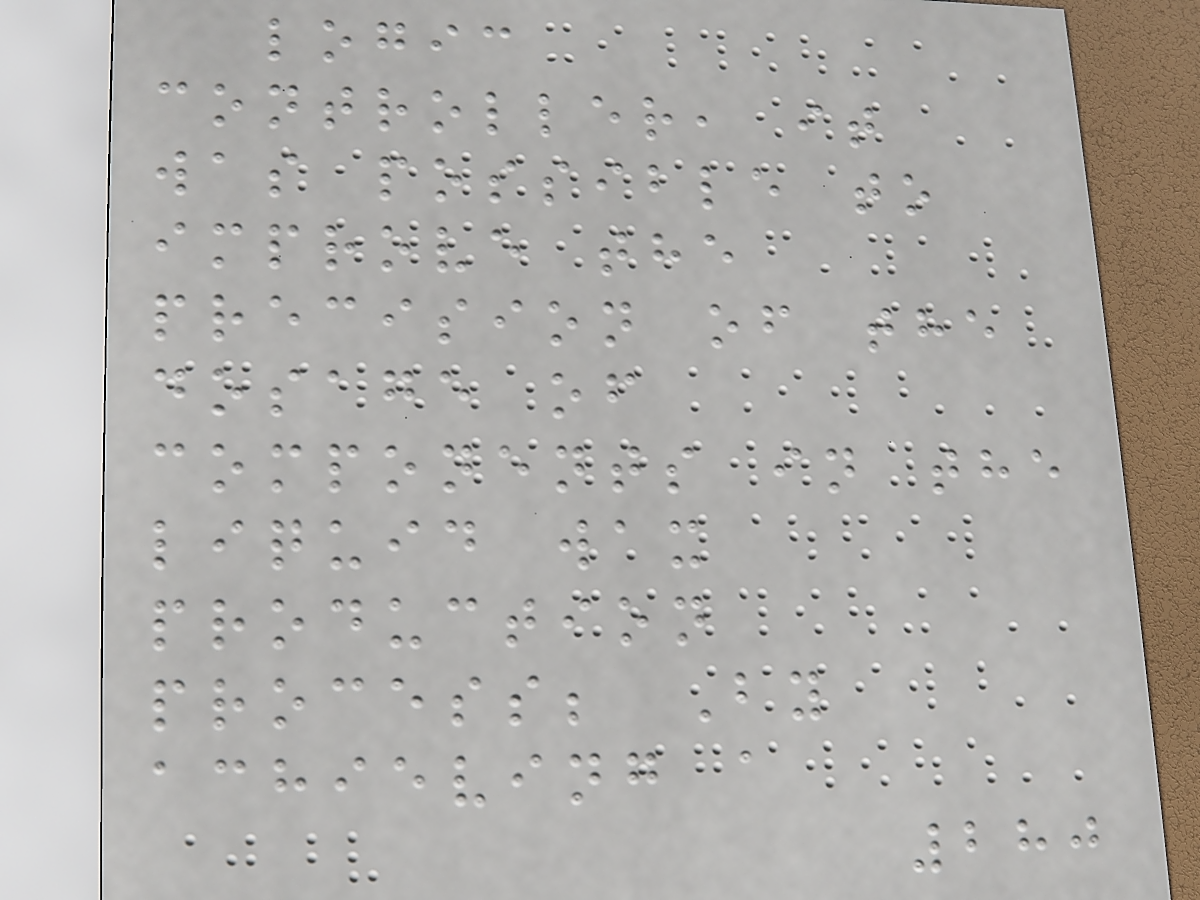logic
controller, it
was possible to
improve the
precision of the
dosage of
components in the
liquid wax
production
process; By
achieving a
280
